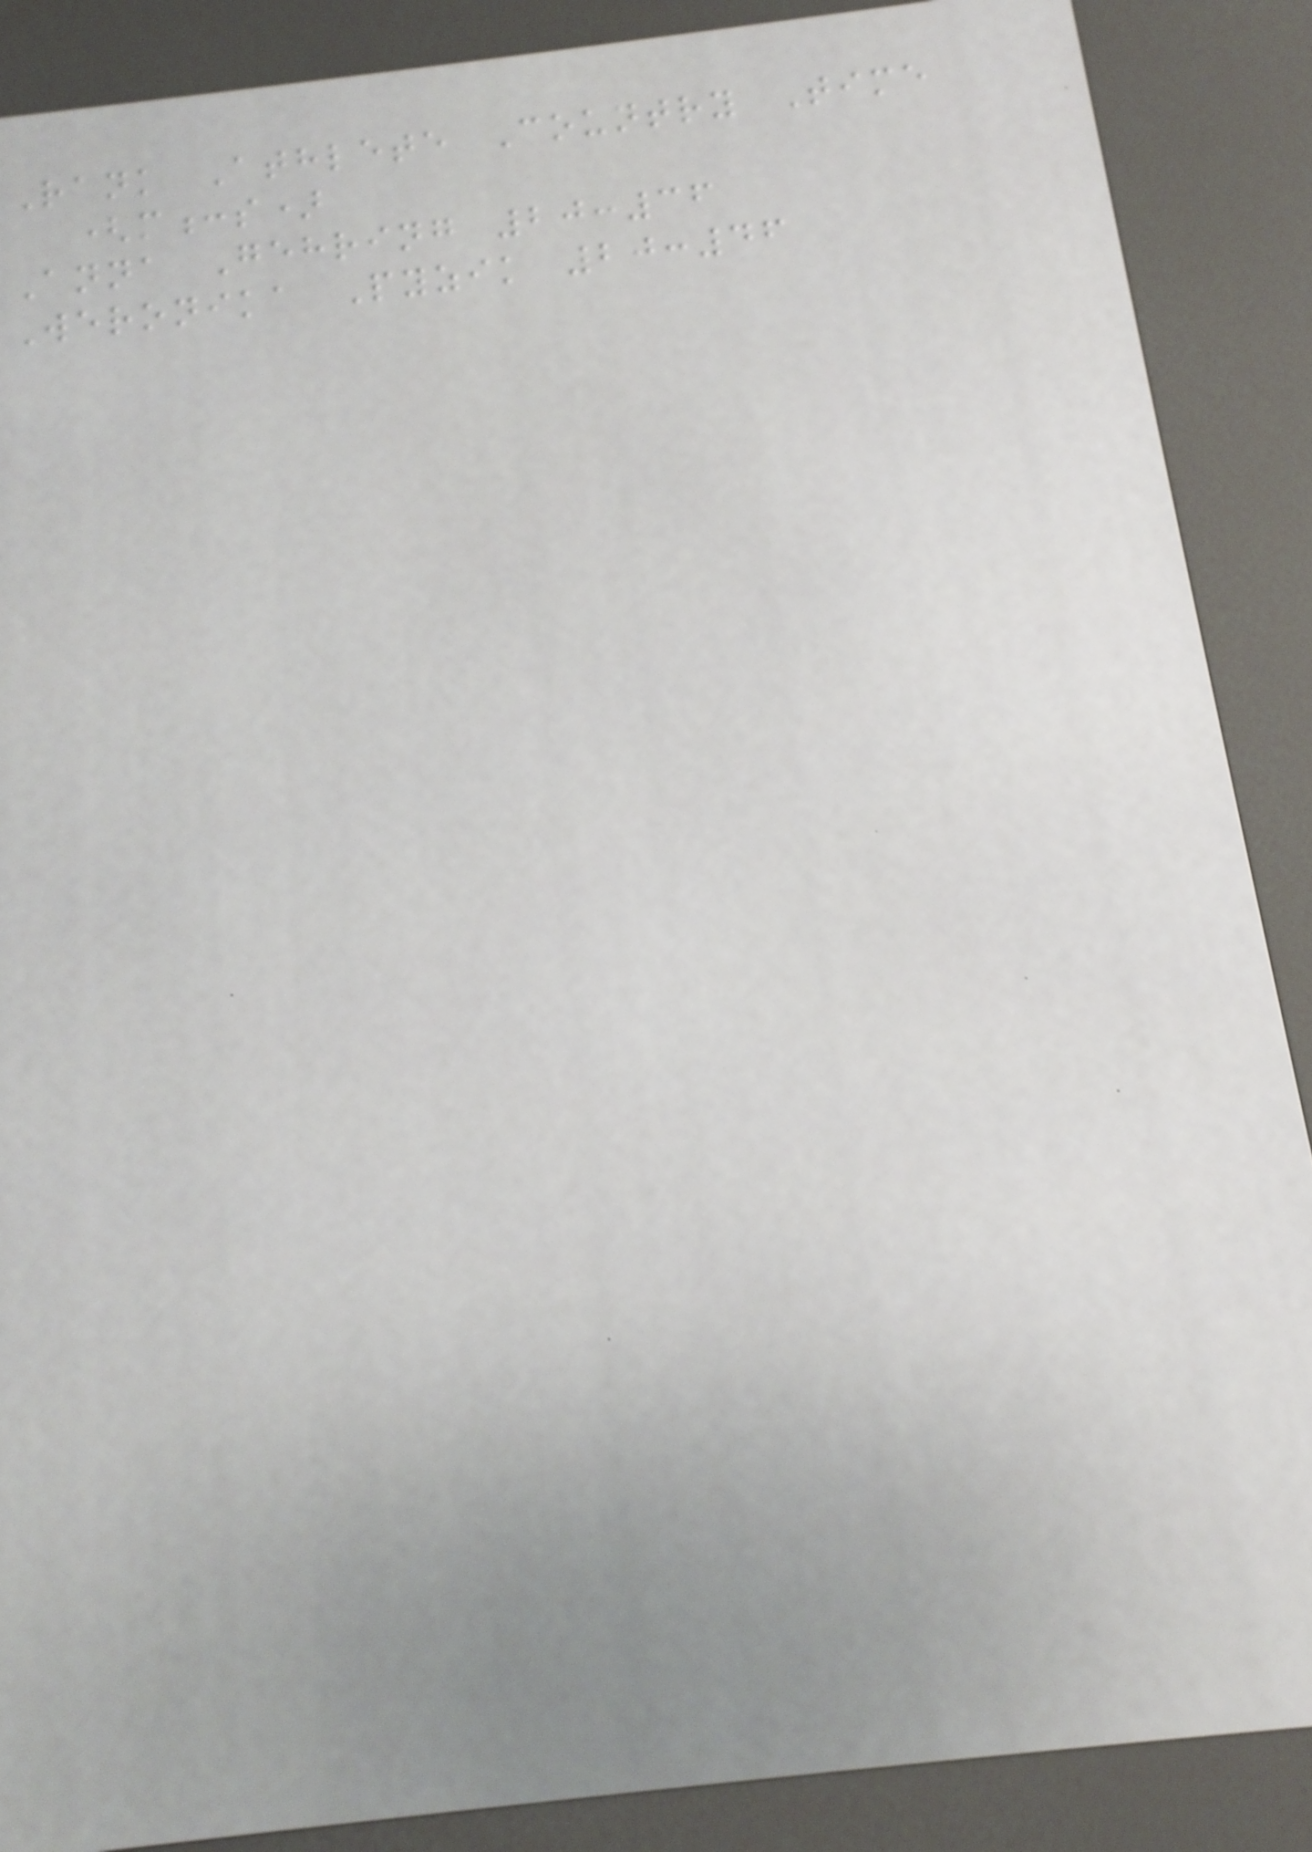Rank Athlete Country Time
(m:s)
Anna Gehring 20:36
Weronika Pyzik 20:46
